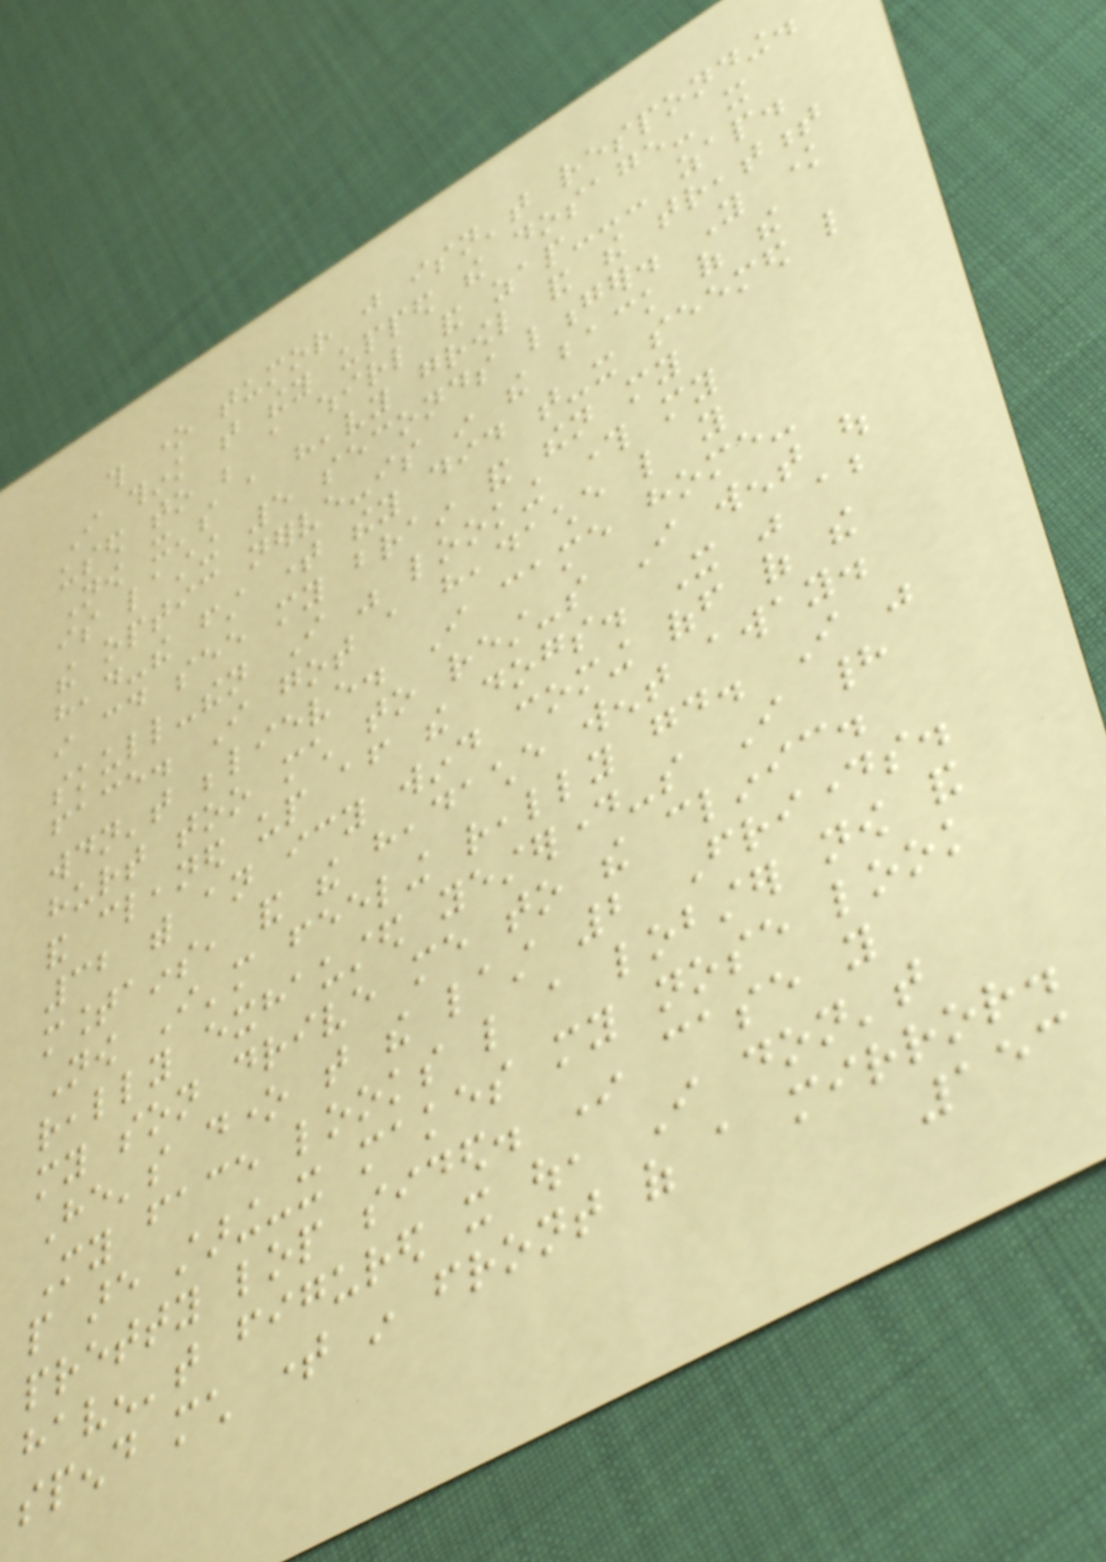this one tumor just isn't responding.
I think that they upped the dosage- it
used to be a whirl and zap--- zap.
Now it's a heavy growl and the treatment
is lasting 5 seconds longer. You know
the optic nerve-is in the back of the
head-the first time they did that-it seemed like
i could see my brain and then my
skull-then I was looking through my
face. I got a headache like you
wouldn't believe. I came home-
hurt too much to rest-so I went out
and cleaned up after the dogs. It was about
32 with an icy wind coming off of the
mountains, and the headache went away.
Now I'm feeling really good. I was
really exhausted yesterday-so I had
my son drive me to the clinic.
He's done that the last 2 Fridays.
My face looks like a lobster now and
people are staring-it makes my nose look
pretty lop sided. In case you
haven't figured it out, I don't
spend much time in front of a mirror.
153
